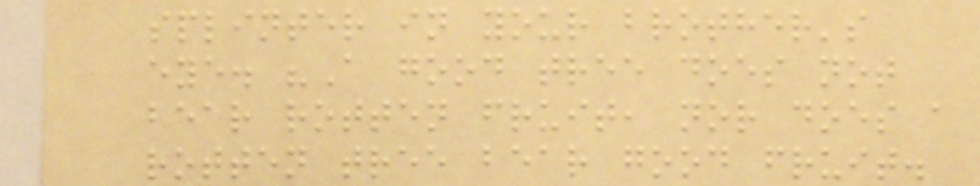splinter in your brother's
eye. "A good tree does not
bear rotten fruit, nor does a
rotten tree bear good fruit.
